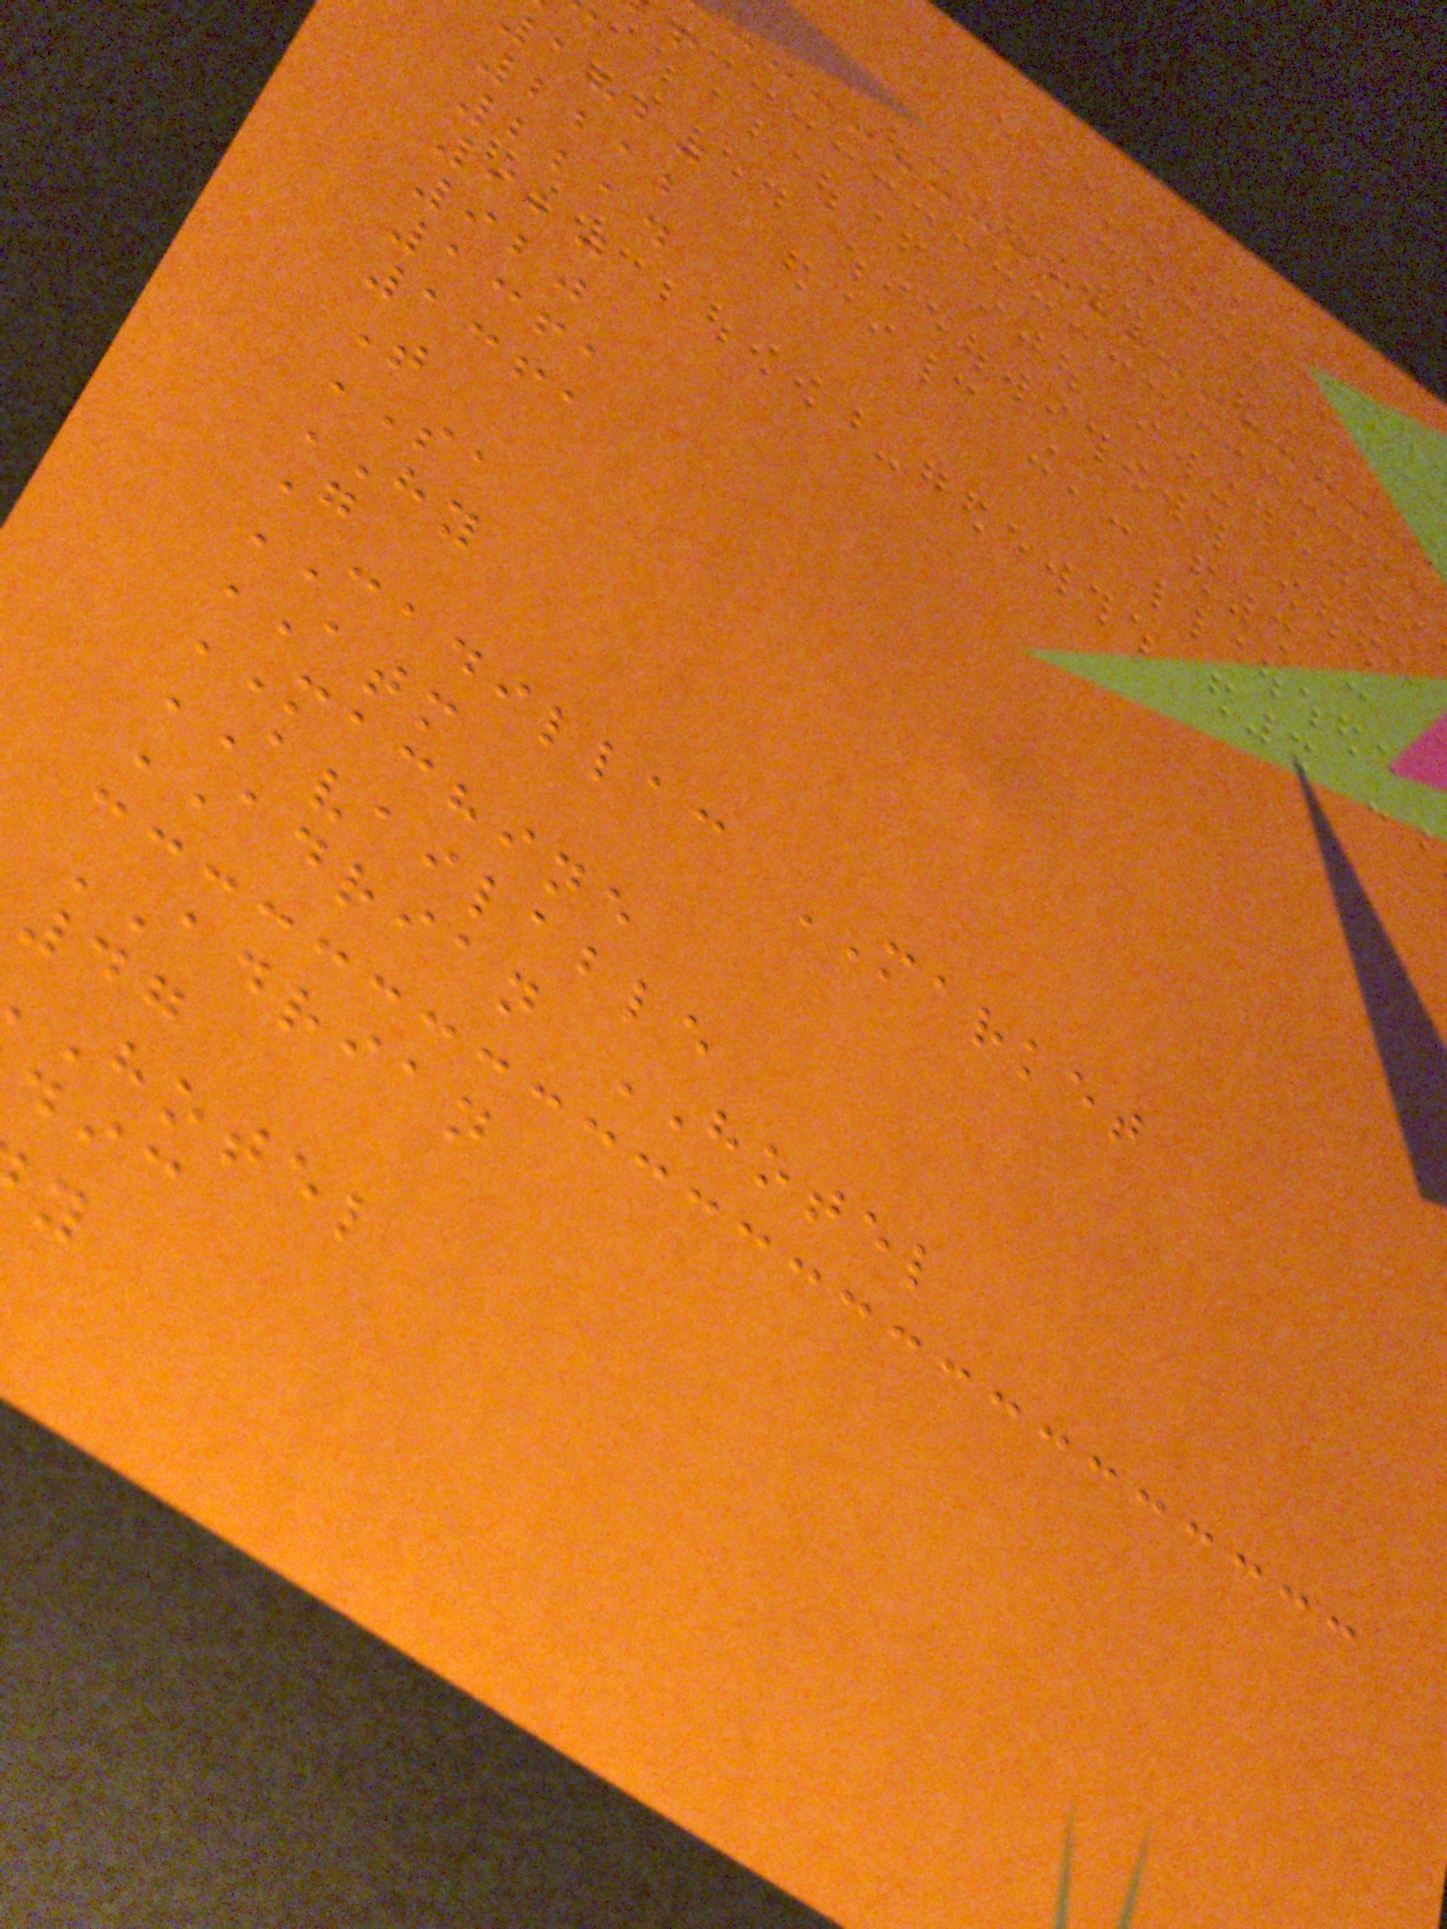1820
2212
2214
920
920
1361
1361
T
SA
HY
G
CADILLAC MARKET
ATM
MACHINE
AVAILABLE
ADRIAN HOTEL
ADRIAN
47
hotel
